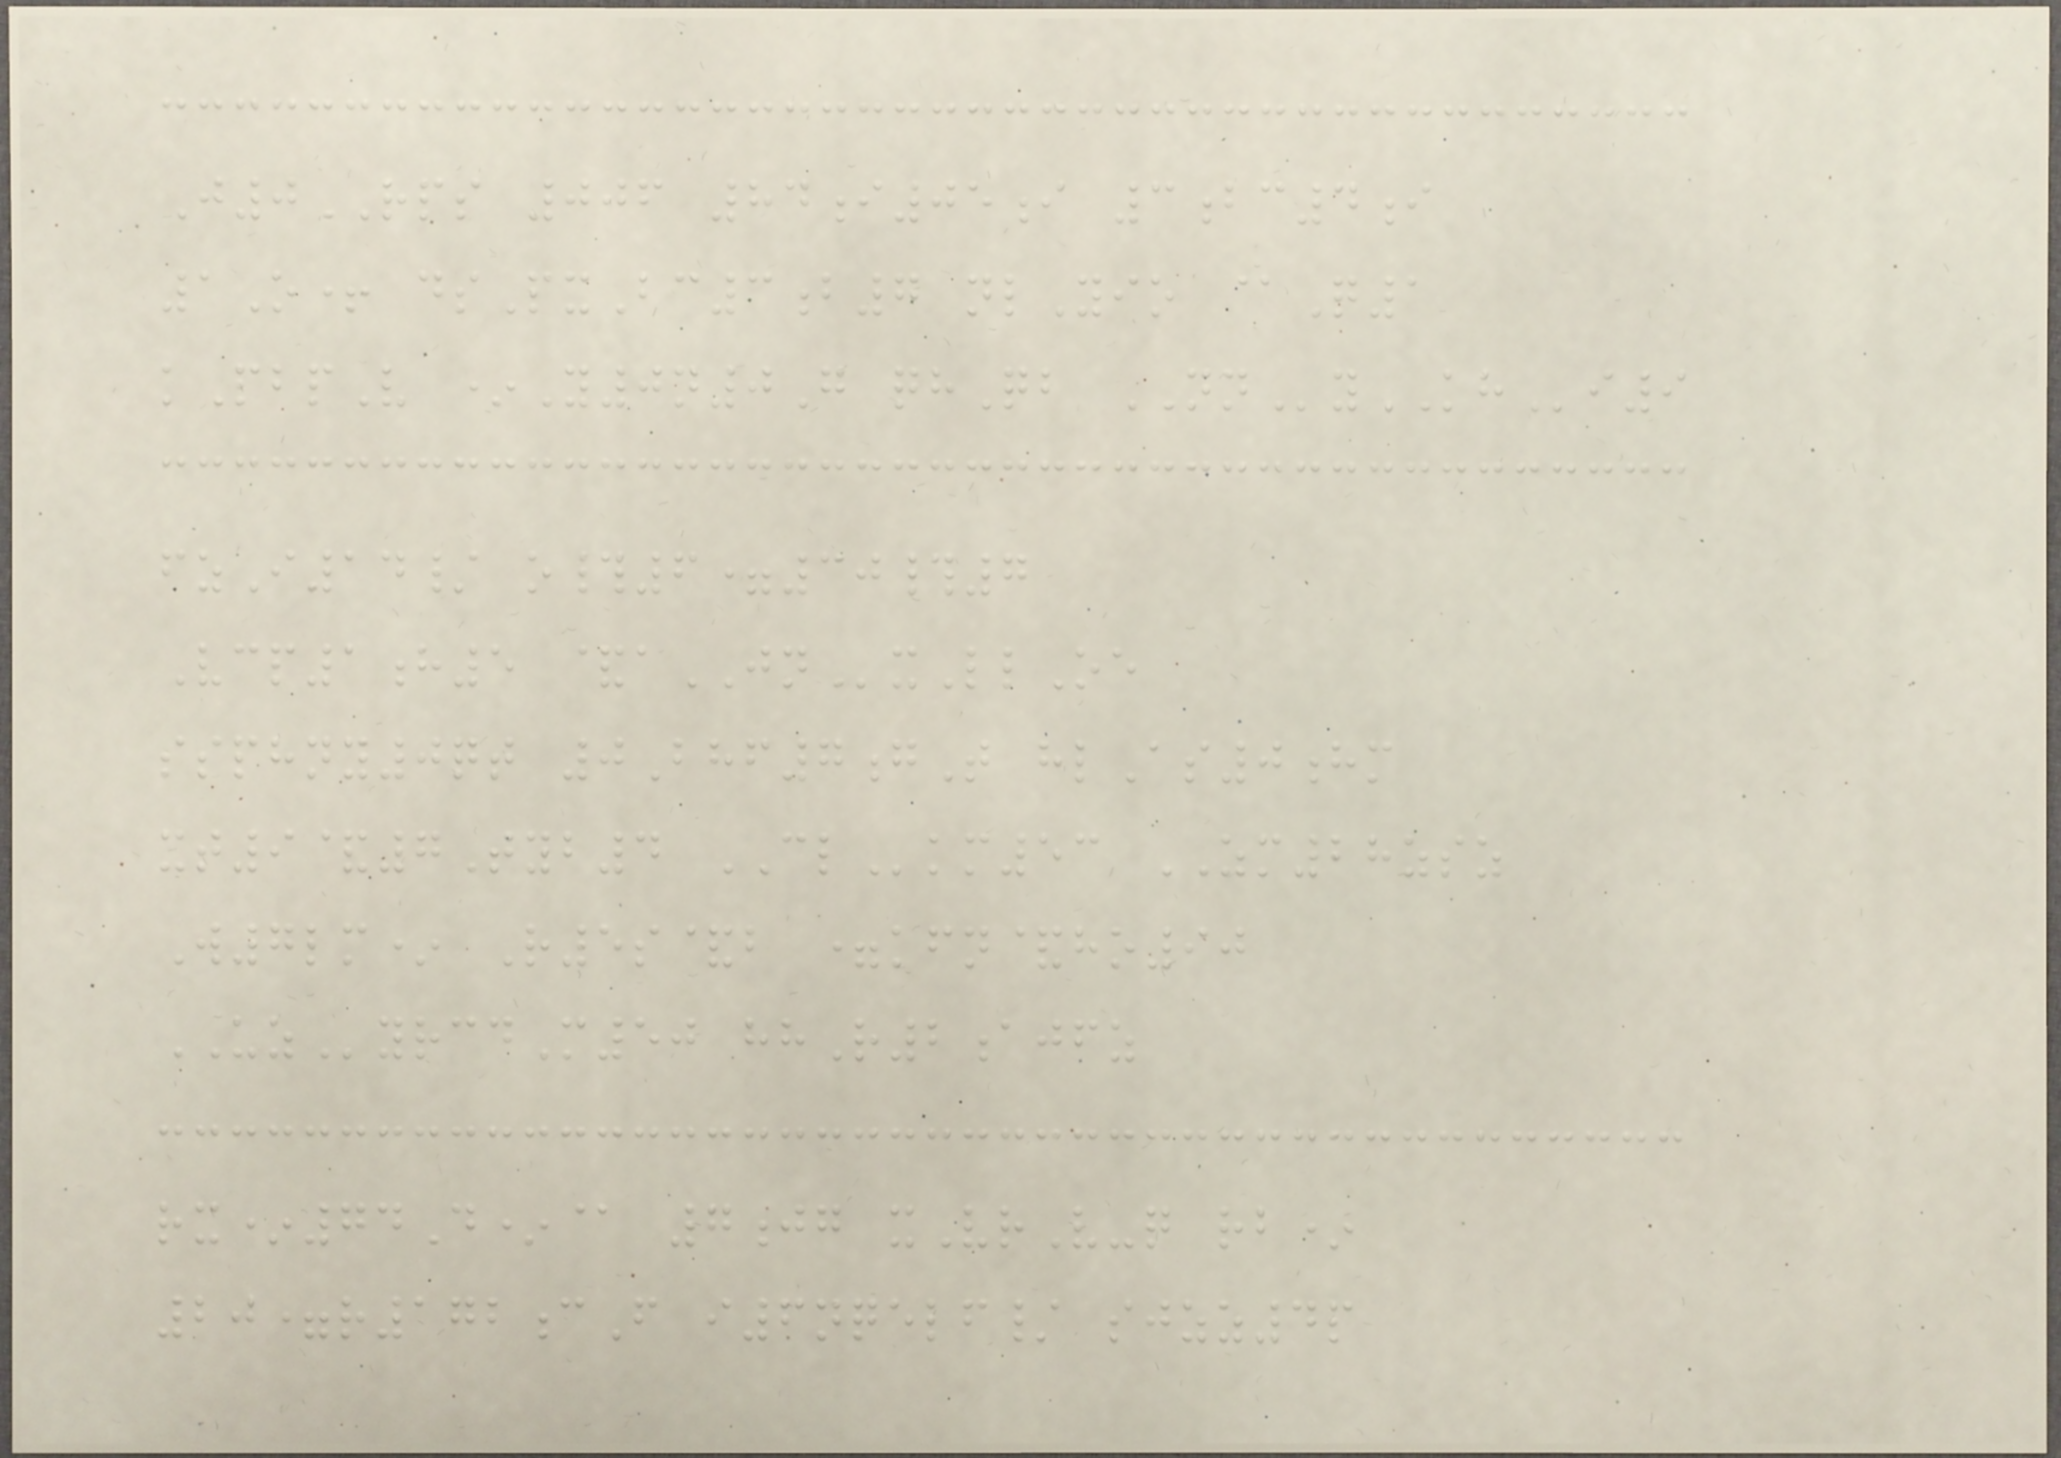J0RPS 006 84i05i 3bc4i
1O+ dsPxBc3b7 nlYio @Q1
kPbpV *Y0n0G qhQb NNyKHi9
fzI14/ o#6=30#7
Vcp1h5 &aJNxLlOe
ssphny0qt 0Bhf7gT hlAs0hm
xt9&7Tyb4 CLkm53 ZM28zsz
W7lm* R5s&b =kfn&ho90
UZyrcdM50 hhR2ajfz
rx*74D*@ 7jg xVrV-q rb*
20=r172cF i6nqelf/ sjzz4p
